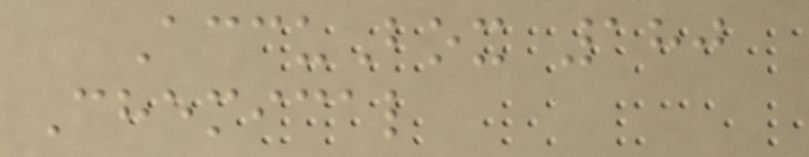AccuBox 180
Chemical
